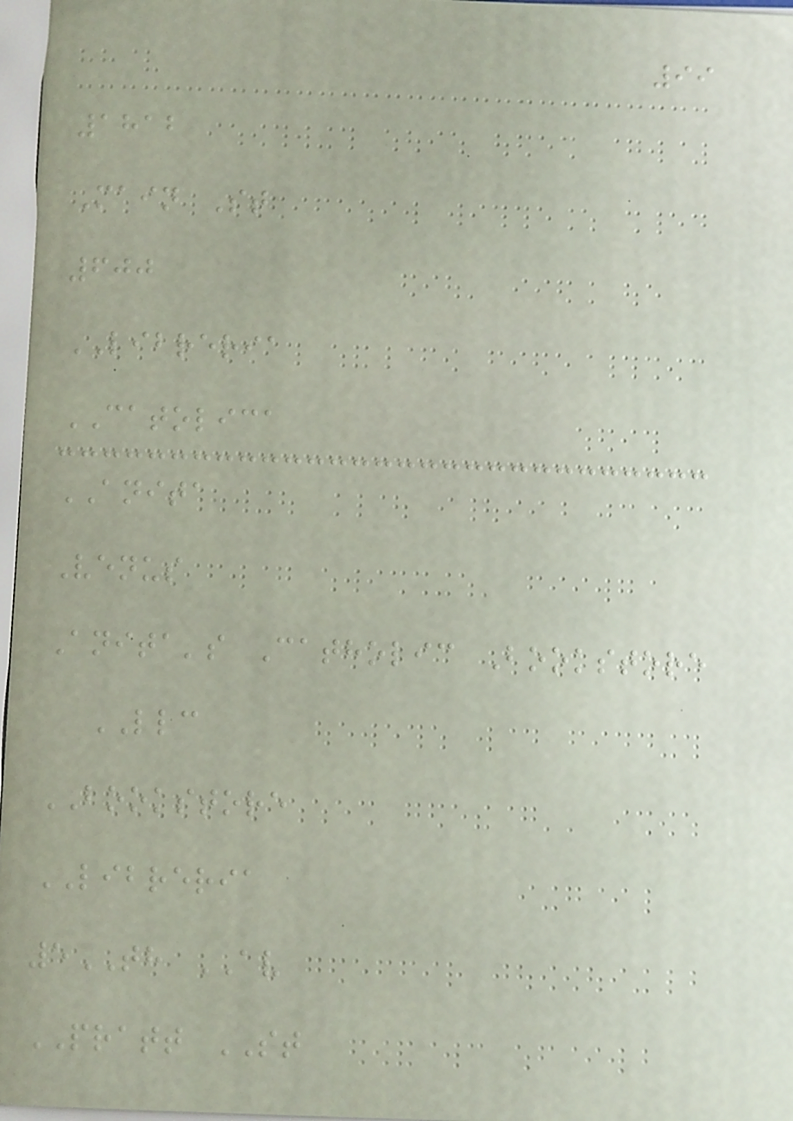99
1812
Main St
600
LIBRERIA
CATOLICA
ANITA
Venus
Anita's Catholic Bookstore
LLC
BOOKSTORE
LIBRERIA
5TH AV
PRATT ST
